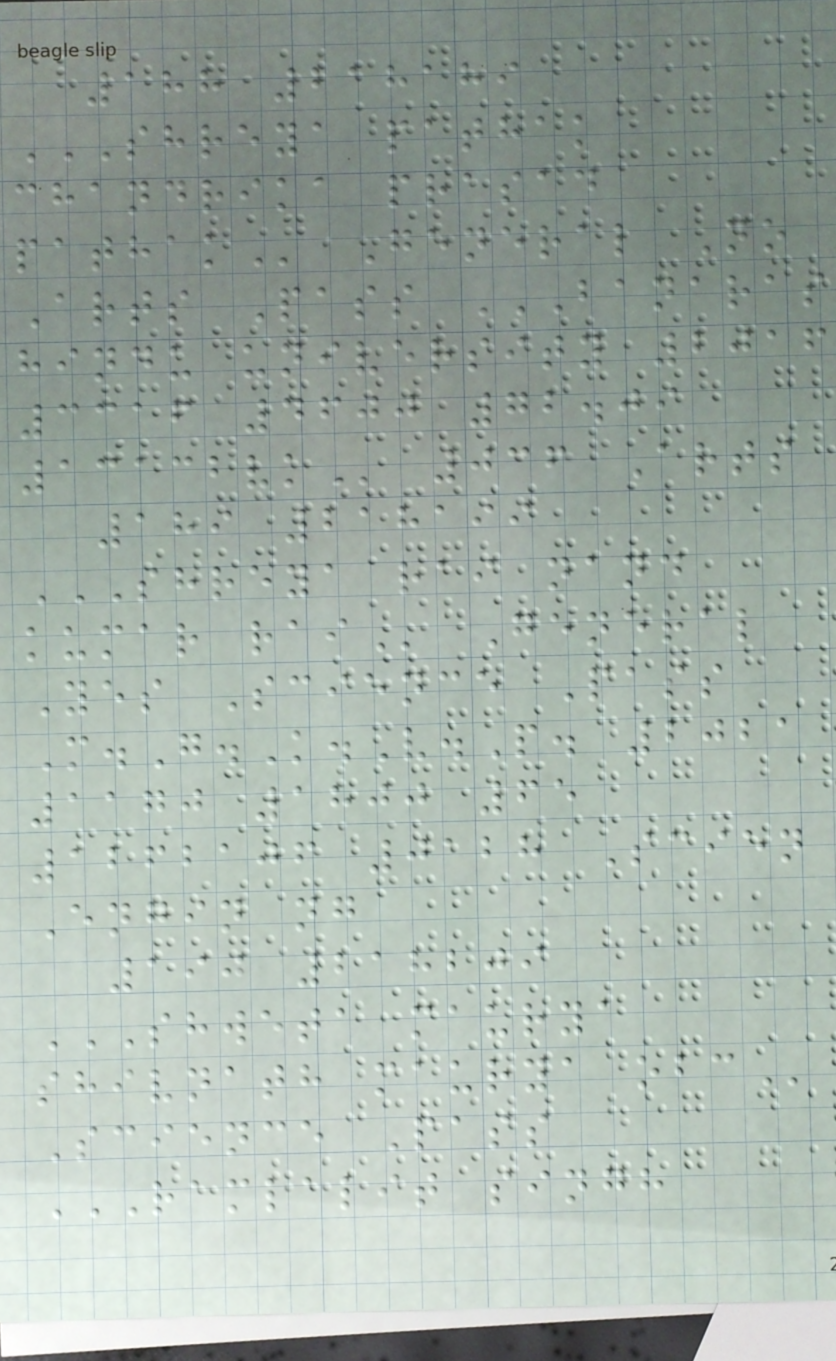188 218189
SHREYA PATHAK
CHANDRIKA PRASAD
PATHAK General No
Arts Pass BANARAS
HINDU UNIVERSITY 2016
3316 4600 72.09
13132VK 036 Arts
189 218199
SHREYA RAI NAND
KUMAR RAI General
Yes Science Pass
M.G.K.V.P. 2021
1170 1800 65
1262106 0128 Scien
Engin ng
190 218209
SHWETA MAURYA
SHIVNATH MAURYA OBC
Science Pass
RAMLALIT SINGH
